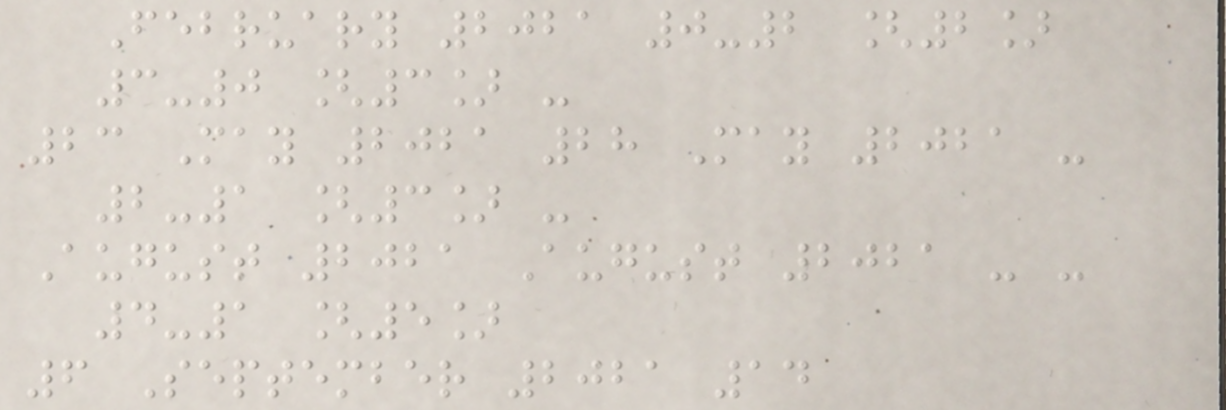February 2021 0-2 [2]
3-0 [3] -
23 May 2021 28 May 2021 -
2-1 [3] -
August 2021 August 2021 - -
4-1 [5]
6 September 2021 14
